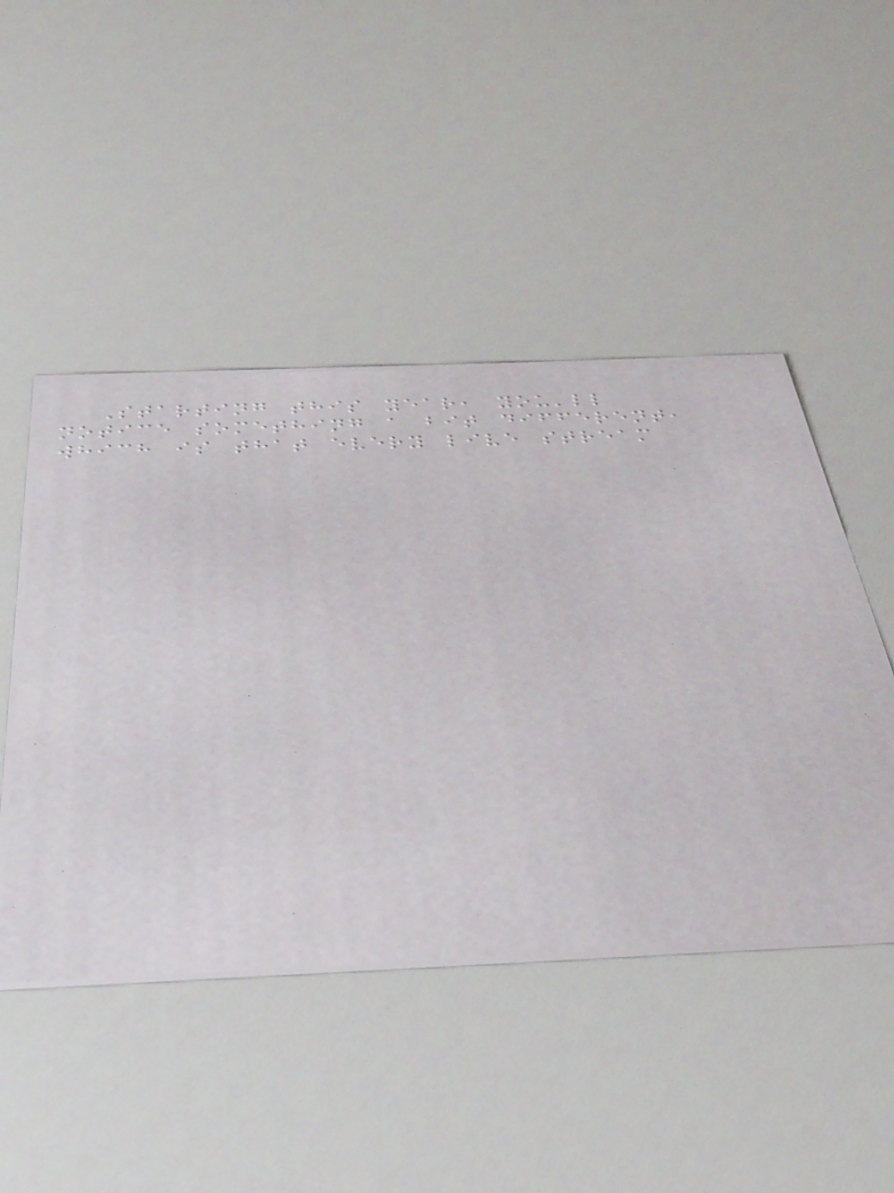Starting this year, you'll
notice something a bit different,
which is that every live stream
